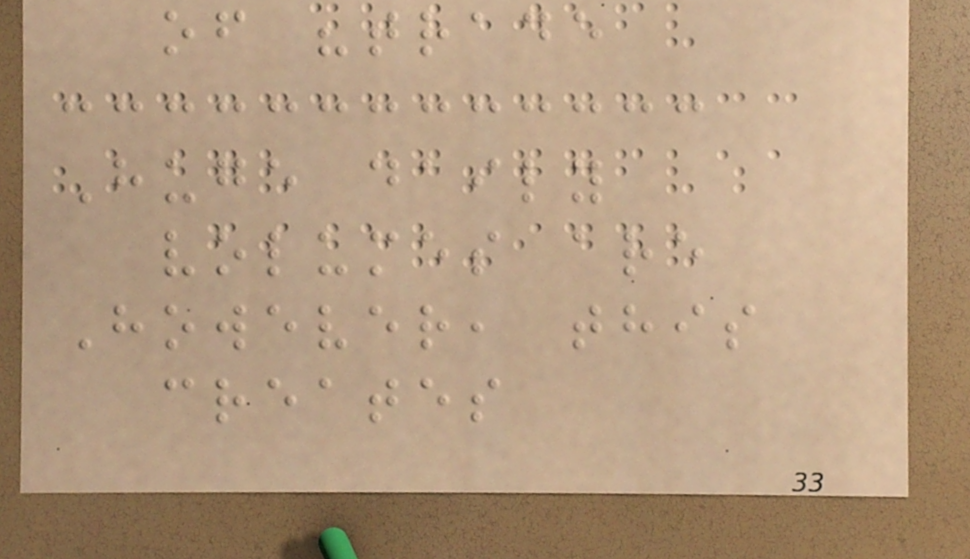of "trade
Huge daily
volumes are
However, this
creates
